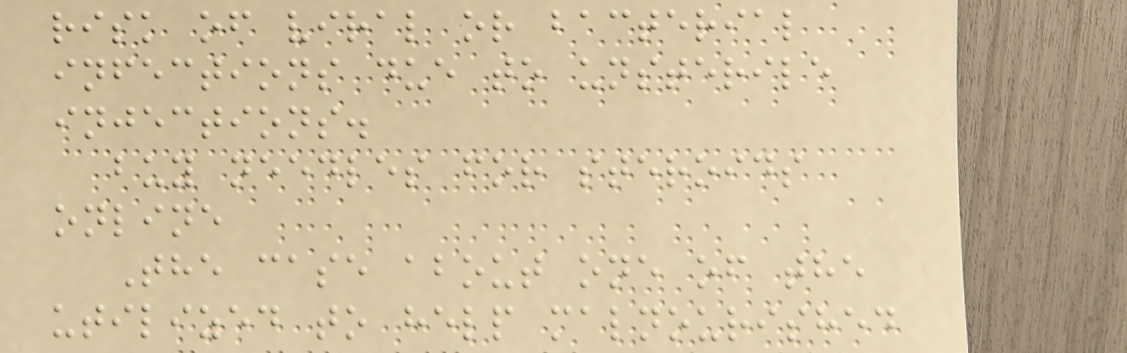risk of viral or bacterial
infections due to unsterile
injections.
buy needles for steroids
online
The case about one of the
utilized to help malnourished
